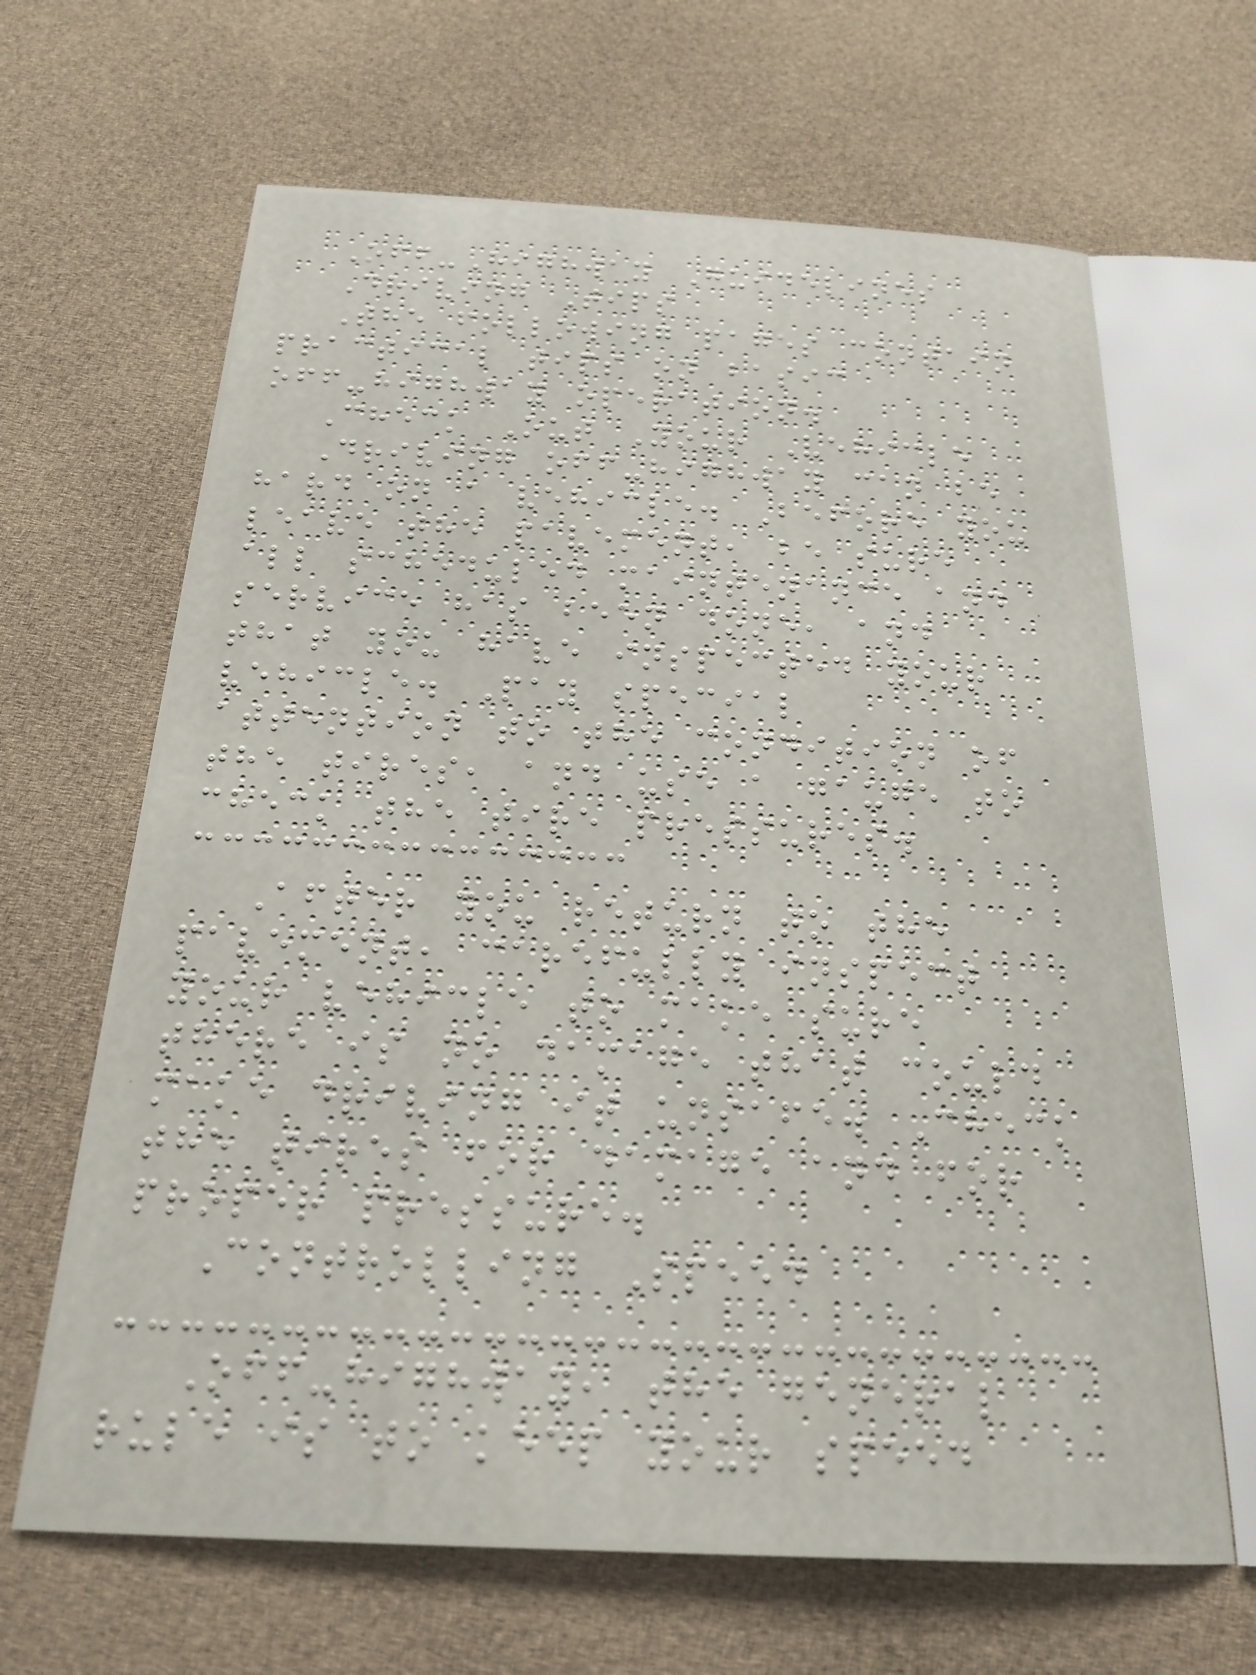Off-Highway Guidelines
Driving Tips
The following pages contain
practical tips on basic
off-highway operation.
Check Out Your Vehicle
Driving off-highway can be
hard on a vehicle. Before you
leave the pavement, be sure
all scheduled maintenance and
service has been done, and
that you have inspected your
vehicle. Pay special
attention to the condition of
the tires, and use a gauge to
check the tire pressures.
After you return to the
pavement, carefully inspect
your vehicle to make sure
there is no damage that could
make driving it unsafe. Check
the tires for damage and for
proper pressure.
Controlling Speed
Off-highway, the general
rule is to keep your speed
